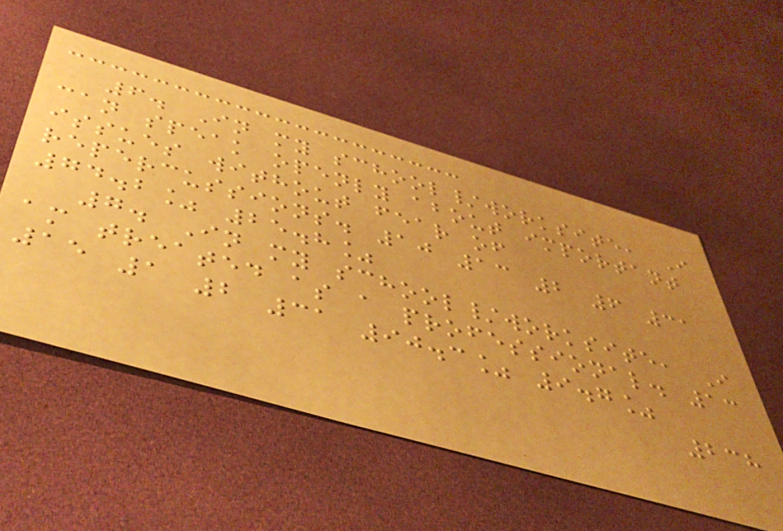6. In my school/worksite, I
can speak openly about important
issues without fear of
repercussions. 10 13 2 6 31
74.2% 25.8%
7. In my school/worksite, I
am treated as a professional. 13
15 1 2 31 90.3% 9.7%
238
